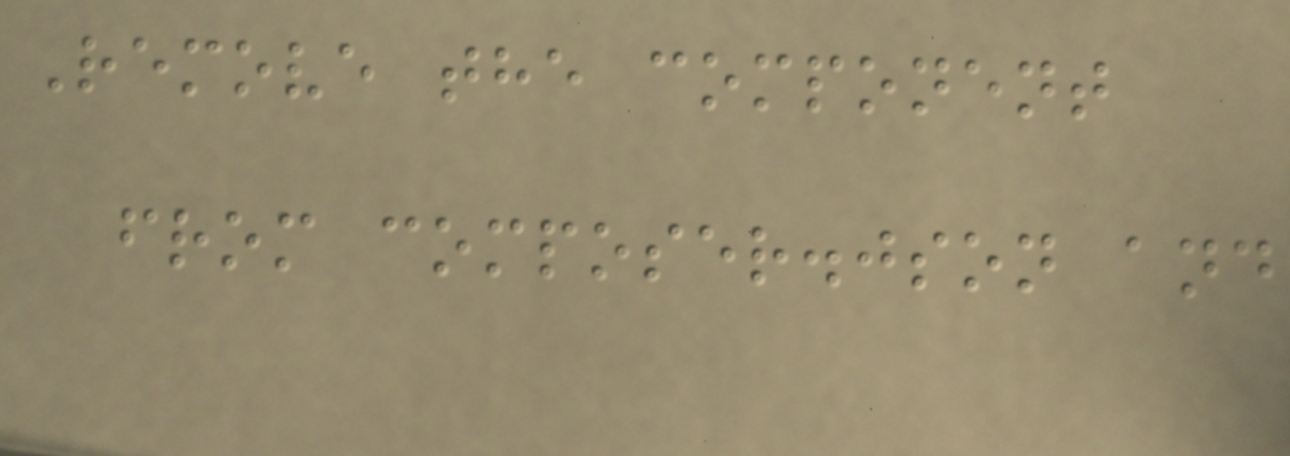Remove the component
from composer.json and
